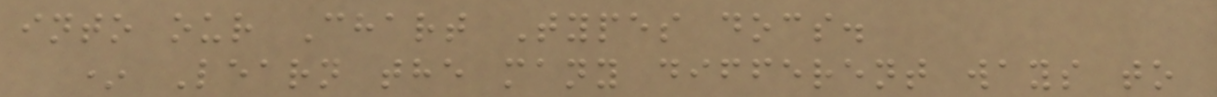into our Chart Types docs.
* Learn the many different ways to
